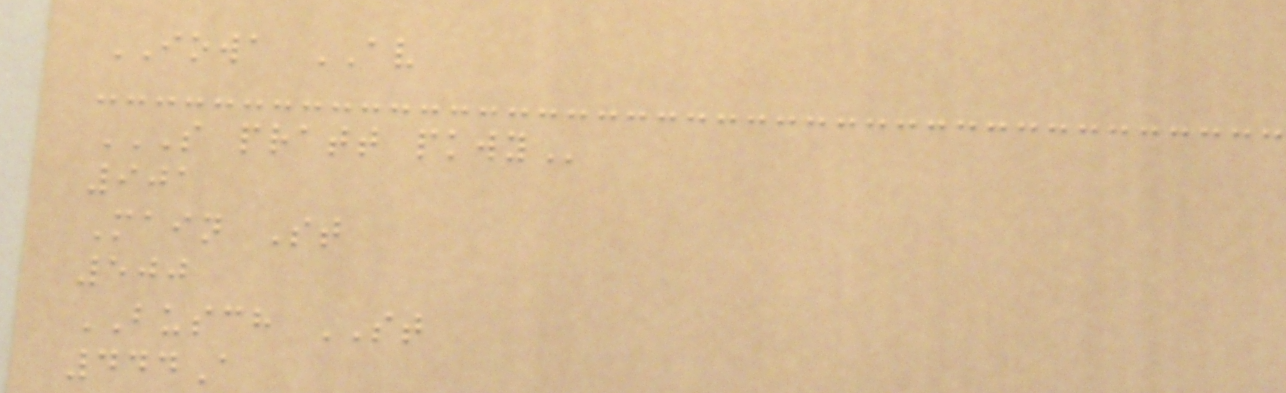IOWA AV
S PRATT PKWY
901
Main St
500
BUSCH ST
444A
